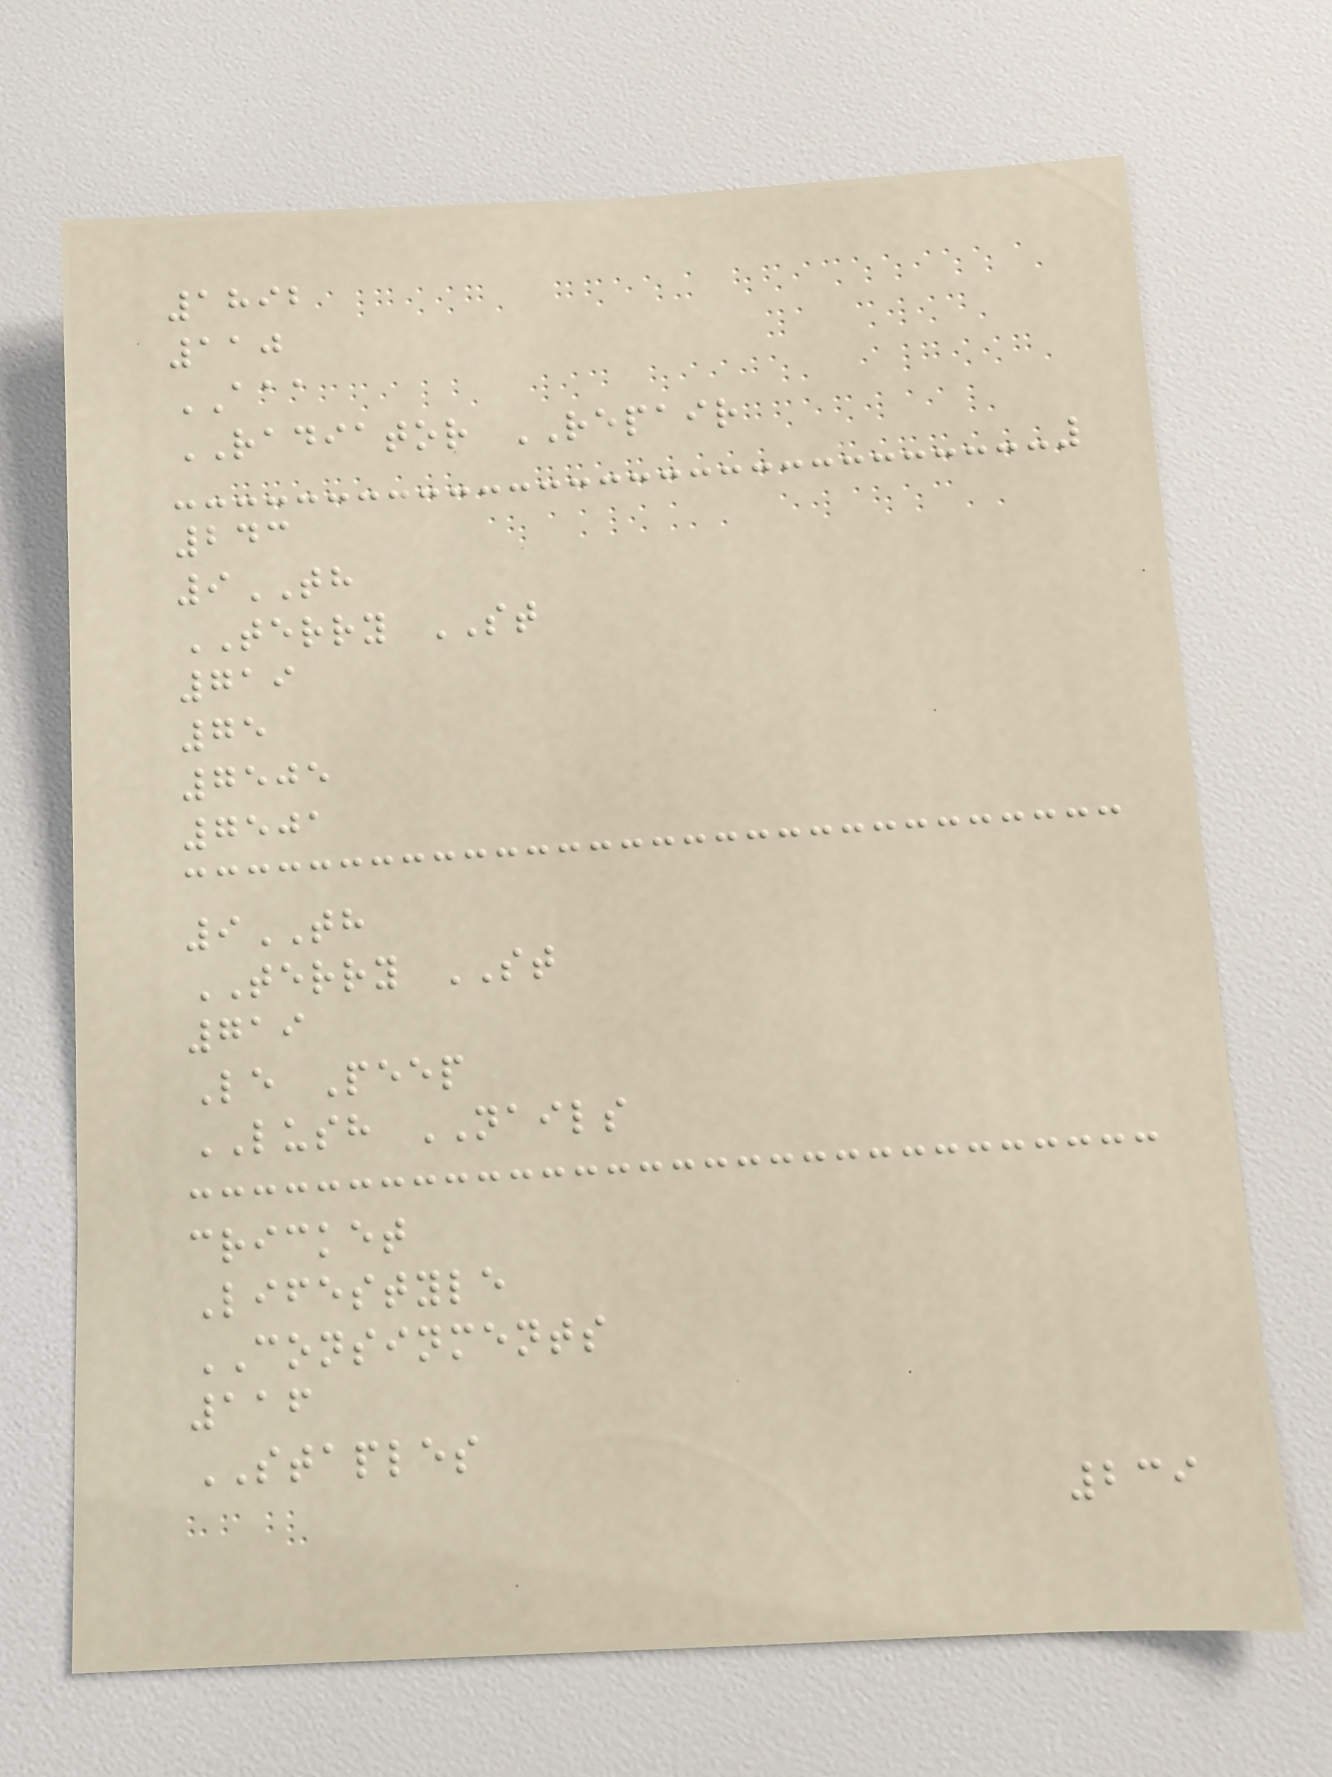1892
110
AAA
RADIATOR REPAIR
243
9TH
TERRY ST
719
75
7505
7501
9TH
TERRY ST
719
Le Peep
LUSH NAILS
cricket
Lifestyle
CONSINMENTS
116
STAPLES
239
